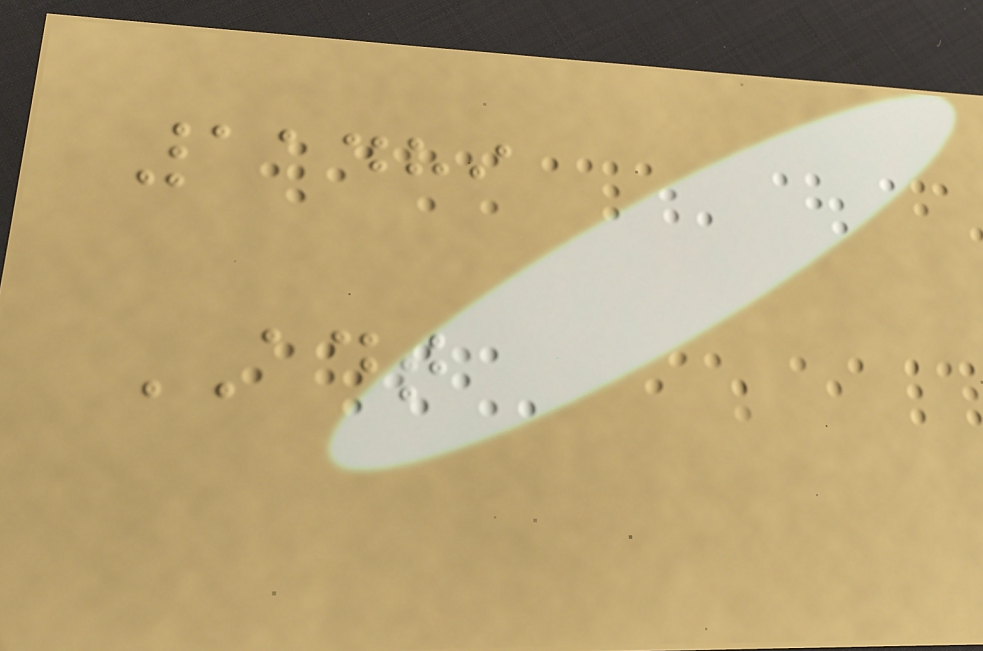11489
ADT
